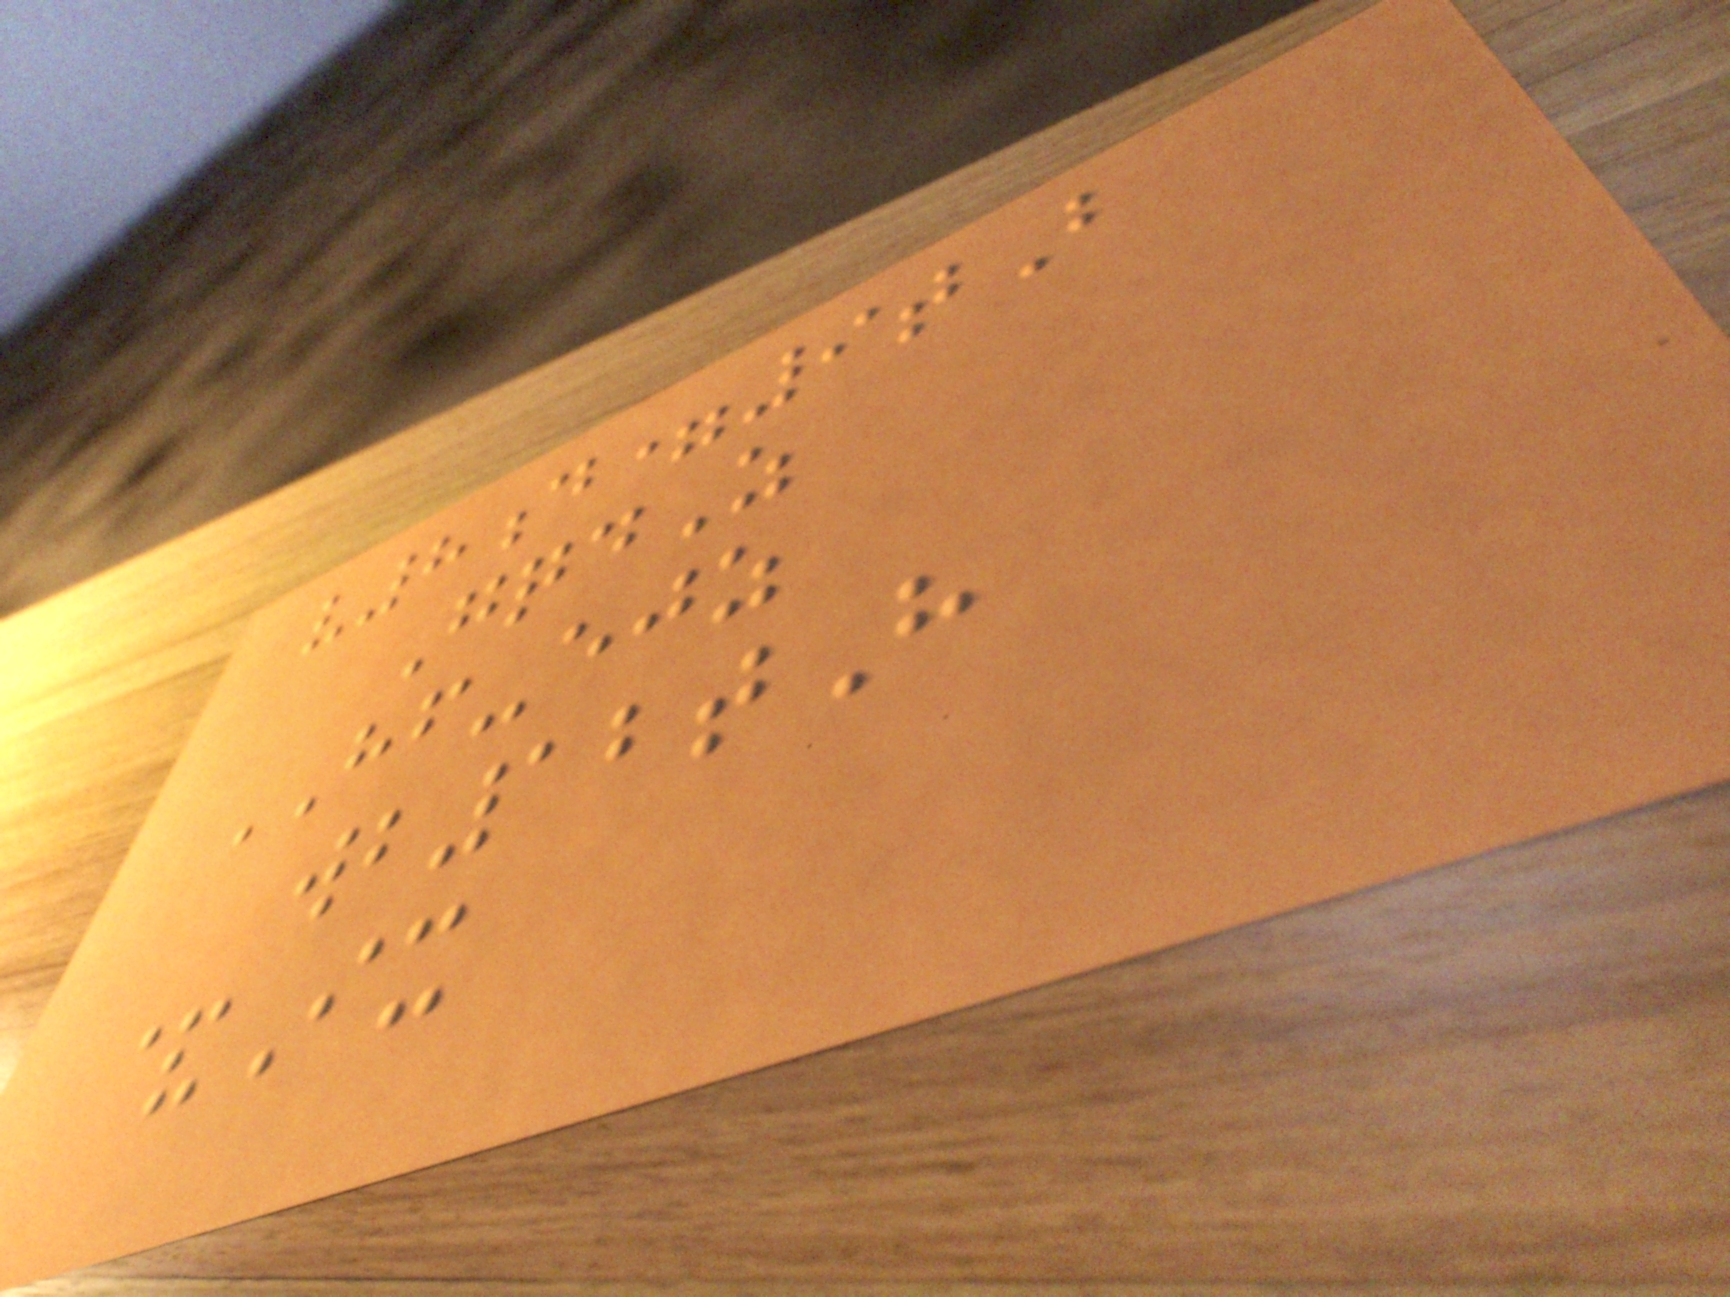v8d=9tB
GqdZ
HF-ejz
wb12tH
&Ix
